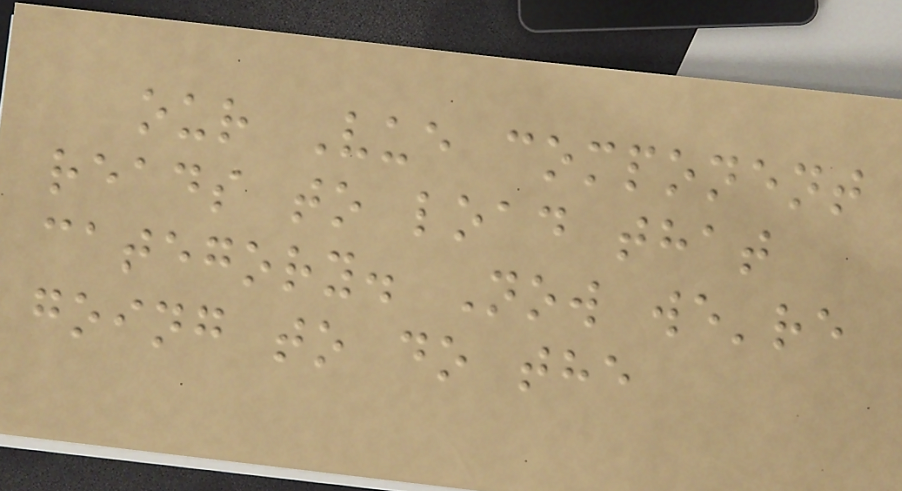our Vue component
reads to load that
category. Now we're
going to do the
